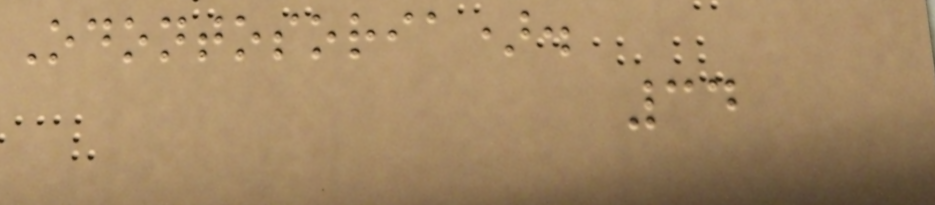Odontosoria).
34
